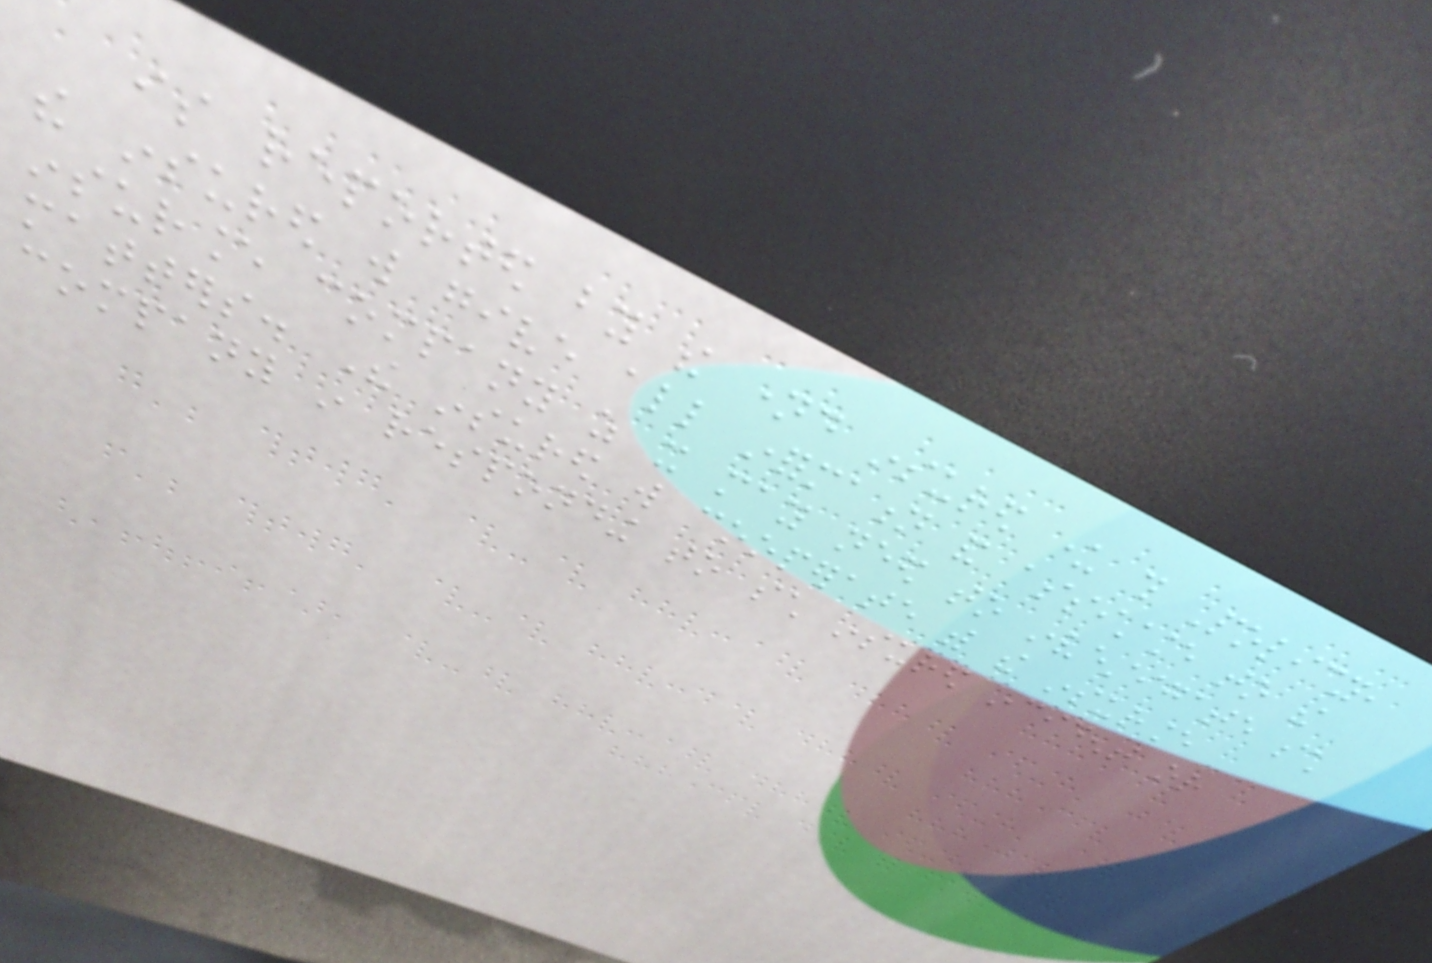is reported by the named insured under this Policy,
the insured will give all information and assistance to the
insurance company as it may need to investigate such
matters. The insured will cooperate with the insurance
company in responding to such insured incident or
